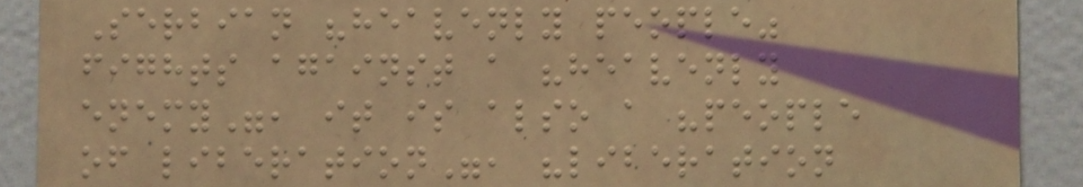Serbian "heavenly people"
fights against a "heavenly
enemy", it is also a "people
of liberation", "liberation
